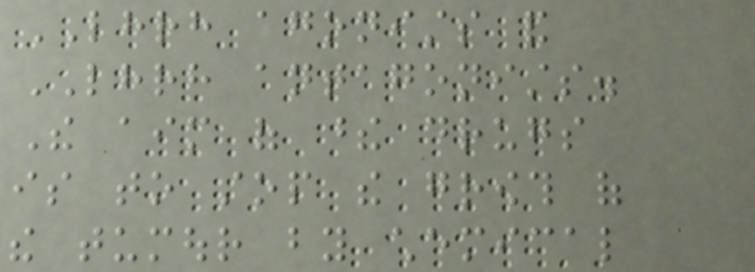LHRH agonists and
LHRH antagonists.
The aim of these drugs
is to stop the growth of
the tumour by chemical
